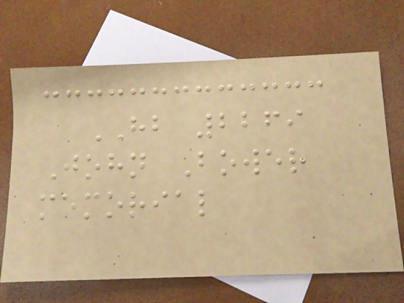HB 2269
John Bower
memorial
